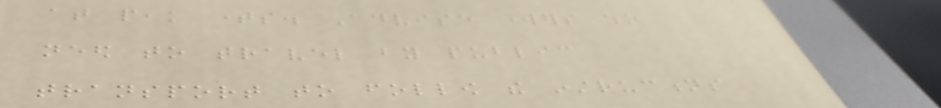at peak times. Advise workers who
need to travel by public
transport to follow the instructions
